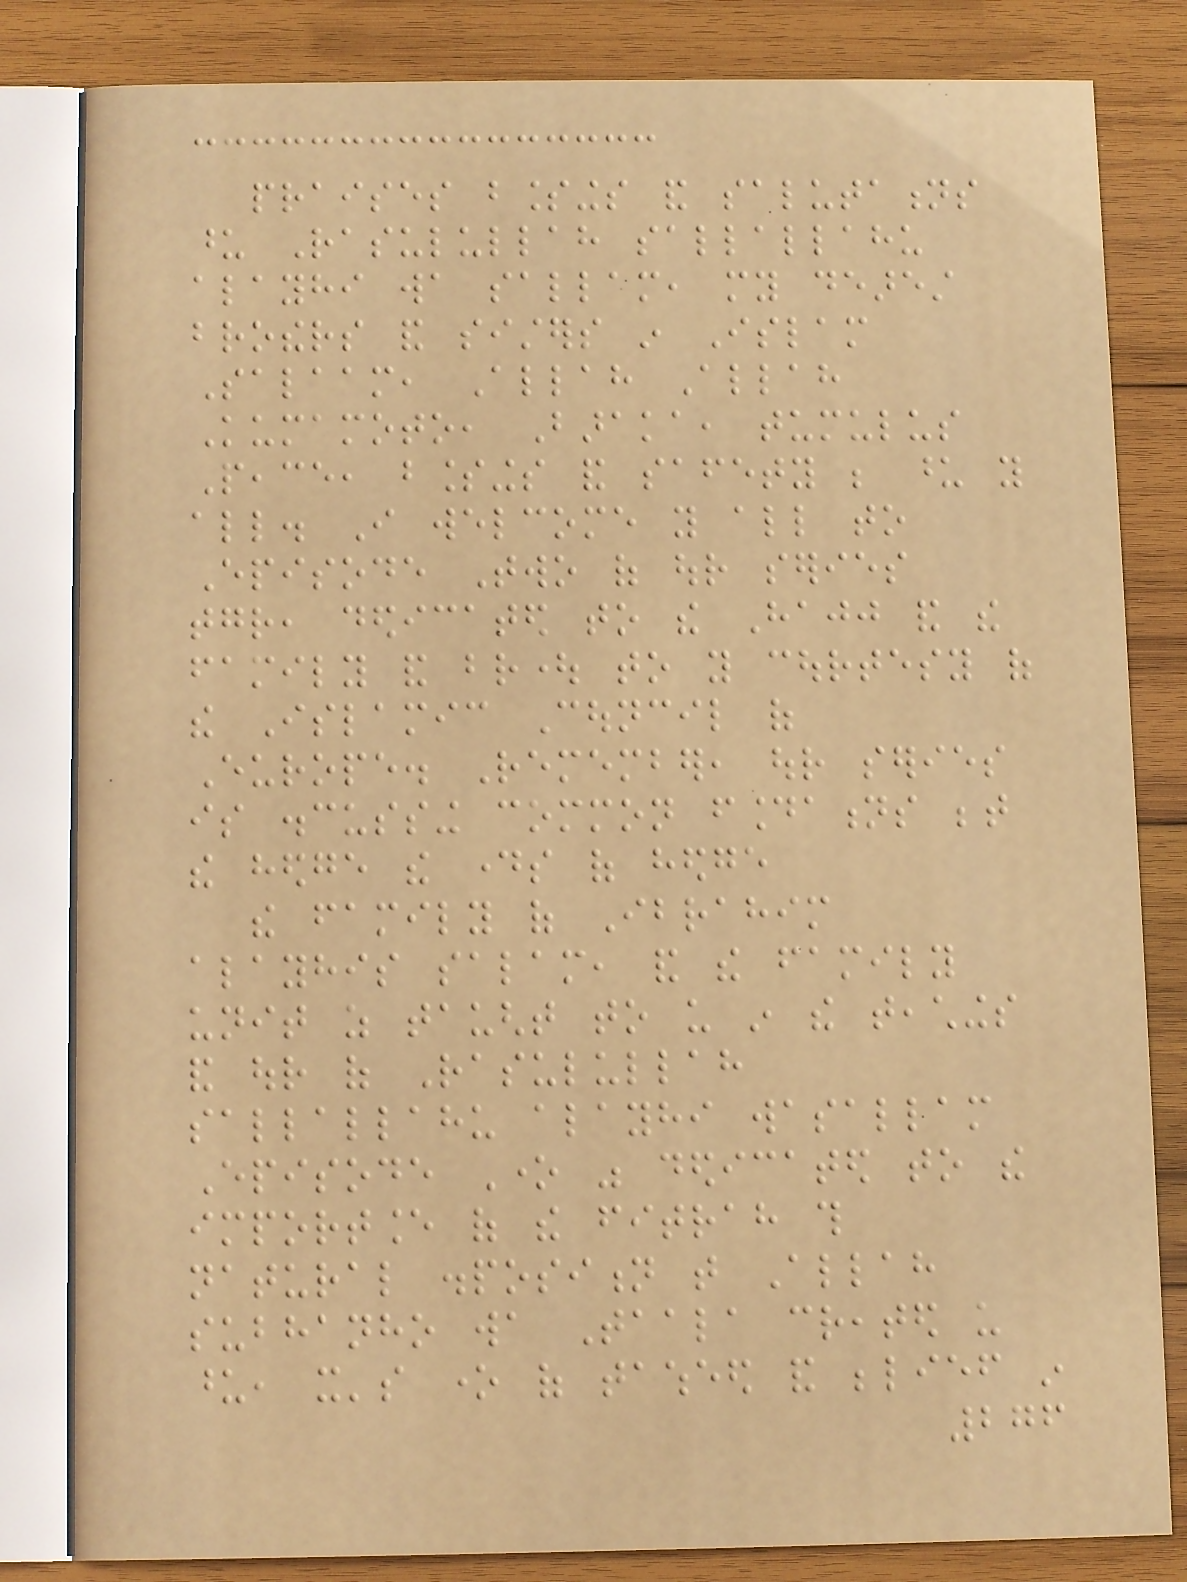praises blessings and salutations
upon Rasulullah sallallahu
alayhi wa sallam, my dearest
brothers and sisters in Islam
Salaam, Allah Allah
Kumamoto, Baraka, tumulus
Peace, blessings and safety be upon you
all. I welcome you all to
Episode Two of our series
together, dedicated to the Hajj and the
family and brought to you courtesy of
the Islamic Council of
Europe. Remember, our series
is discussing common foundations between
the hedge the days of hedge
the family of Ibrahim
alayhis salam, and the family
unit as taught to us in the teachings
and our of Rasulullah
sallallahu alayhi wasallam
Episode One was dedicated to the
importance of the fitrah this
natural disposition that Allah
subhanho wa Taala created us
upon, it's one of tawheed and belief in
276
